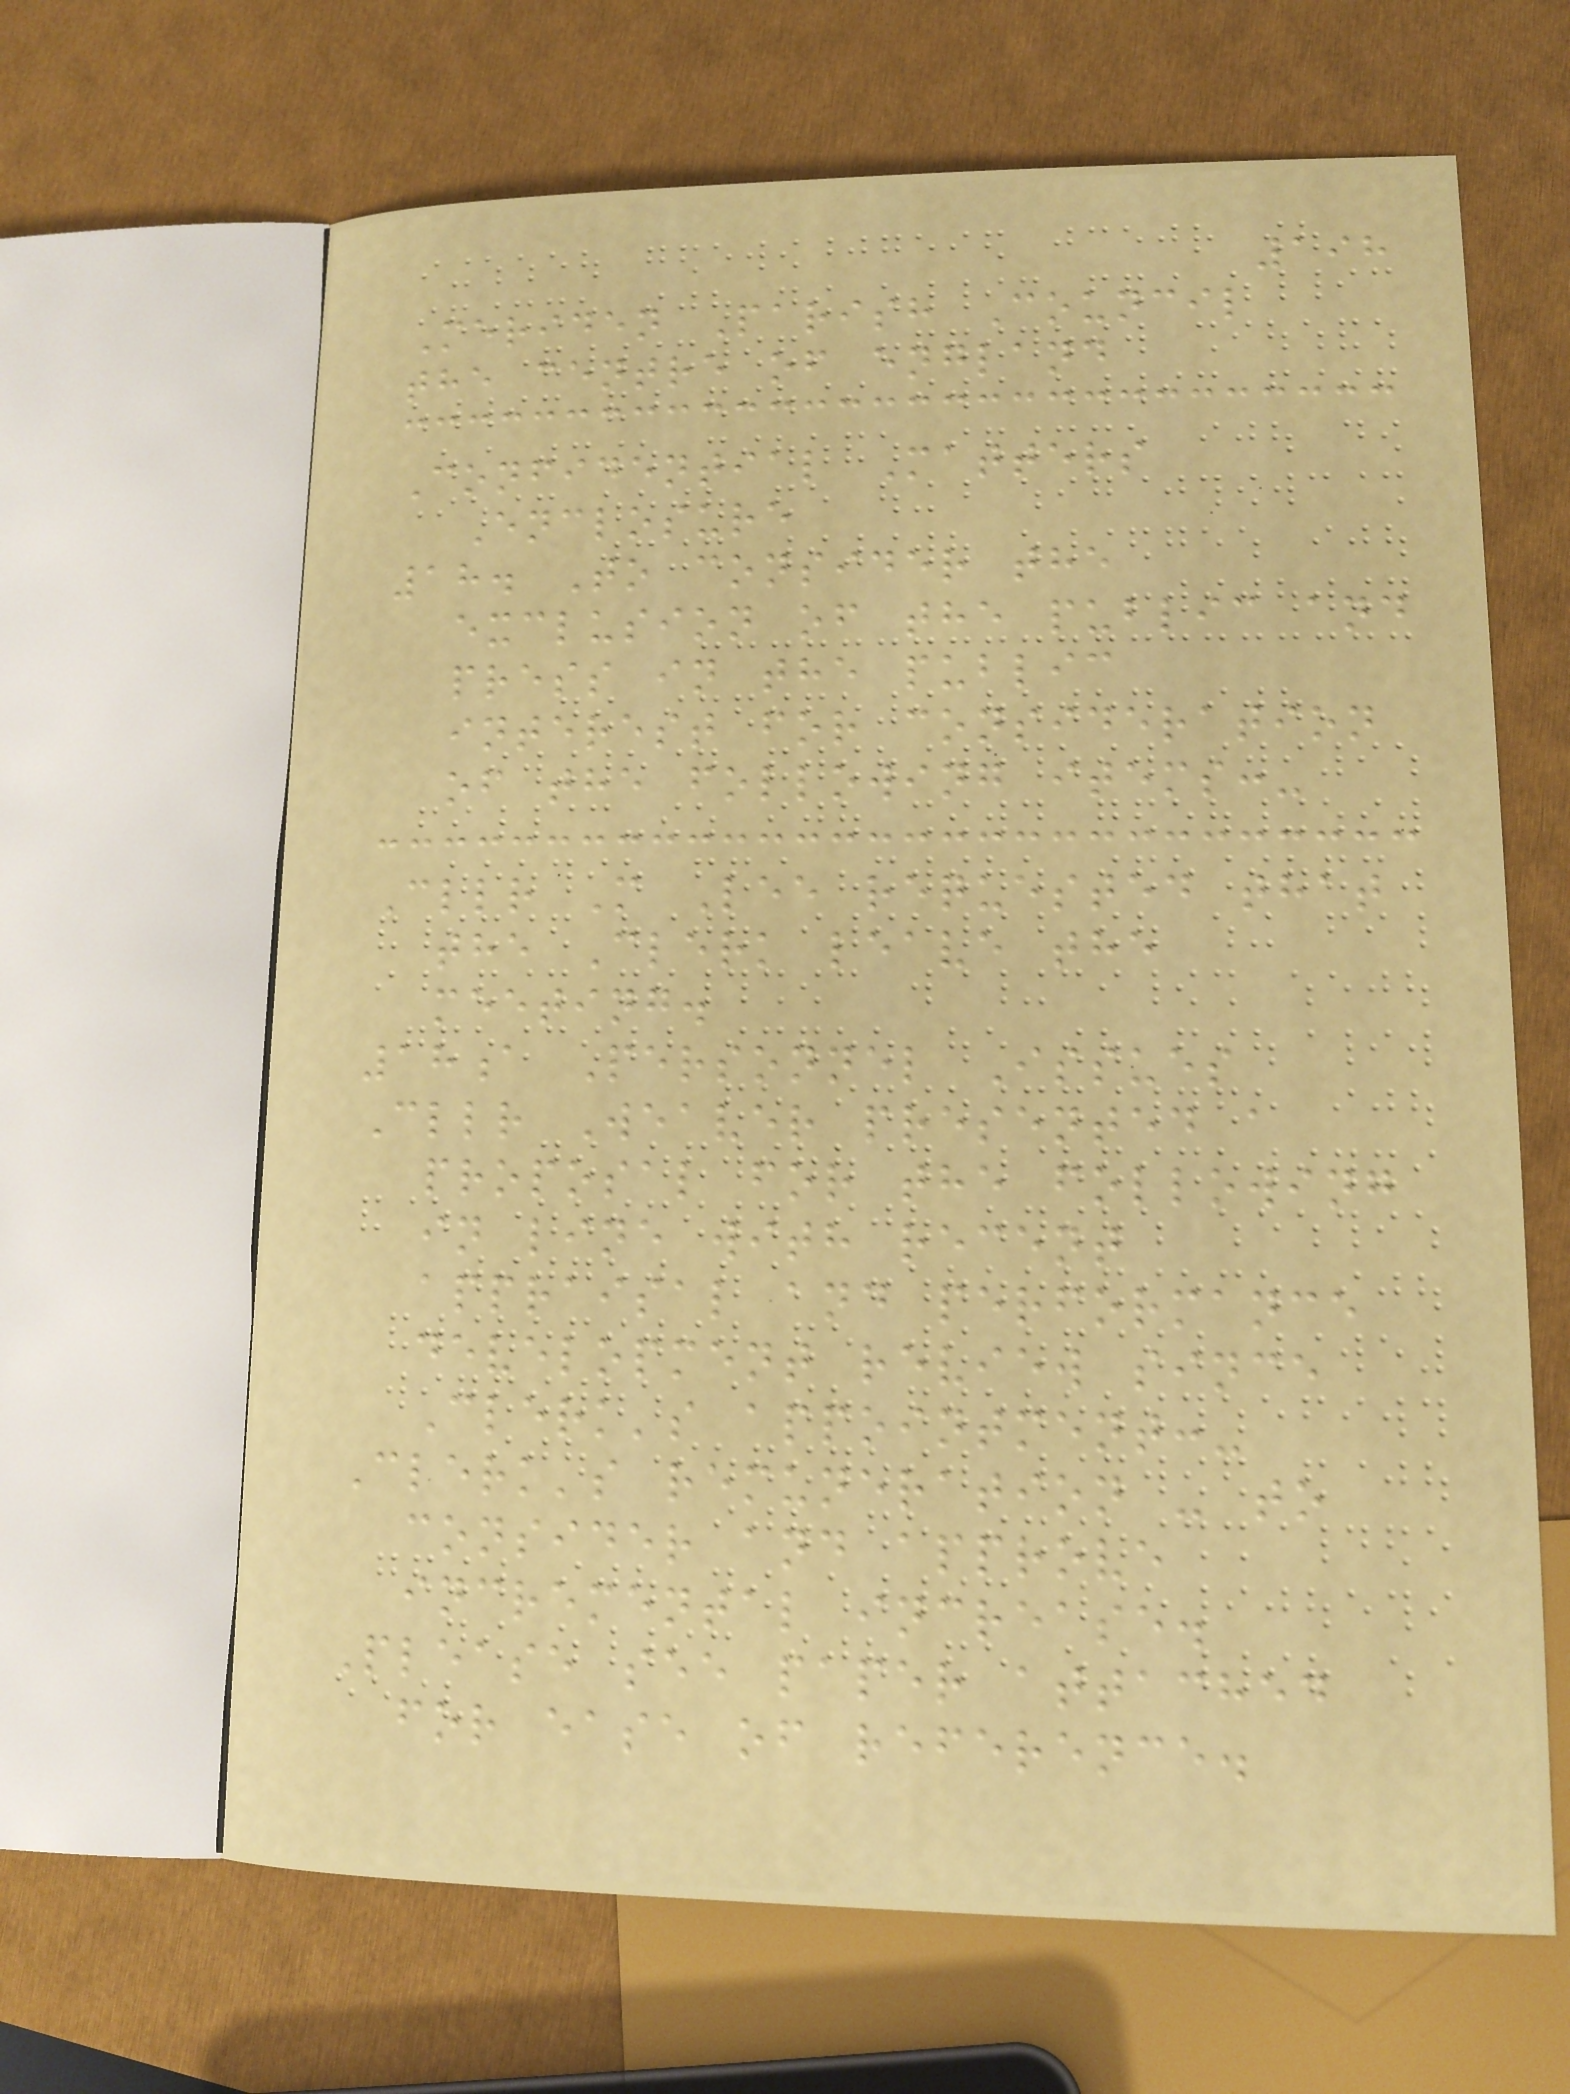198
Meriden Parish Council
the centre of england
Confidential Matters
Enclosure
18. To consider the
exclusion of the public and
press in the public
interest for consideration
of the following items:-
Cllr M Lee requested that
the Clerk leave the
meeting.
18a Personnel Issues
Cllr Weaver presented a
proposal for the following
in line with recent
appraisal and performance
development review since
Clerk's appointment:-
Clerk's remuneration - to
consider and approve
incremental increase.
Please see paper attached
for ease of reference.
